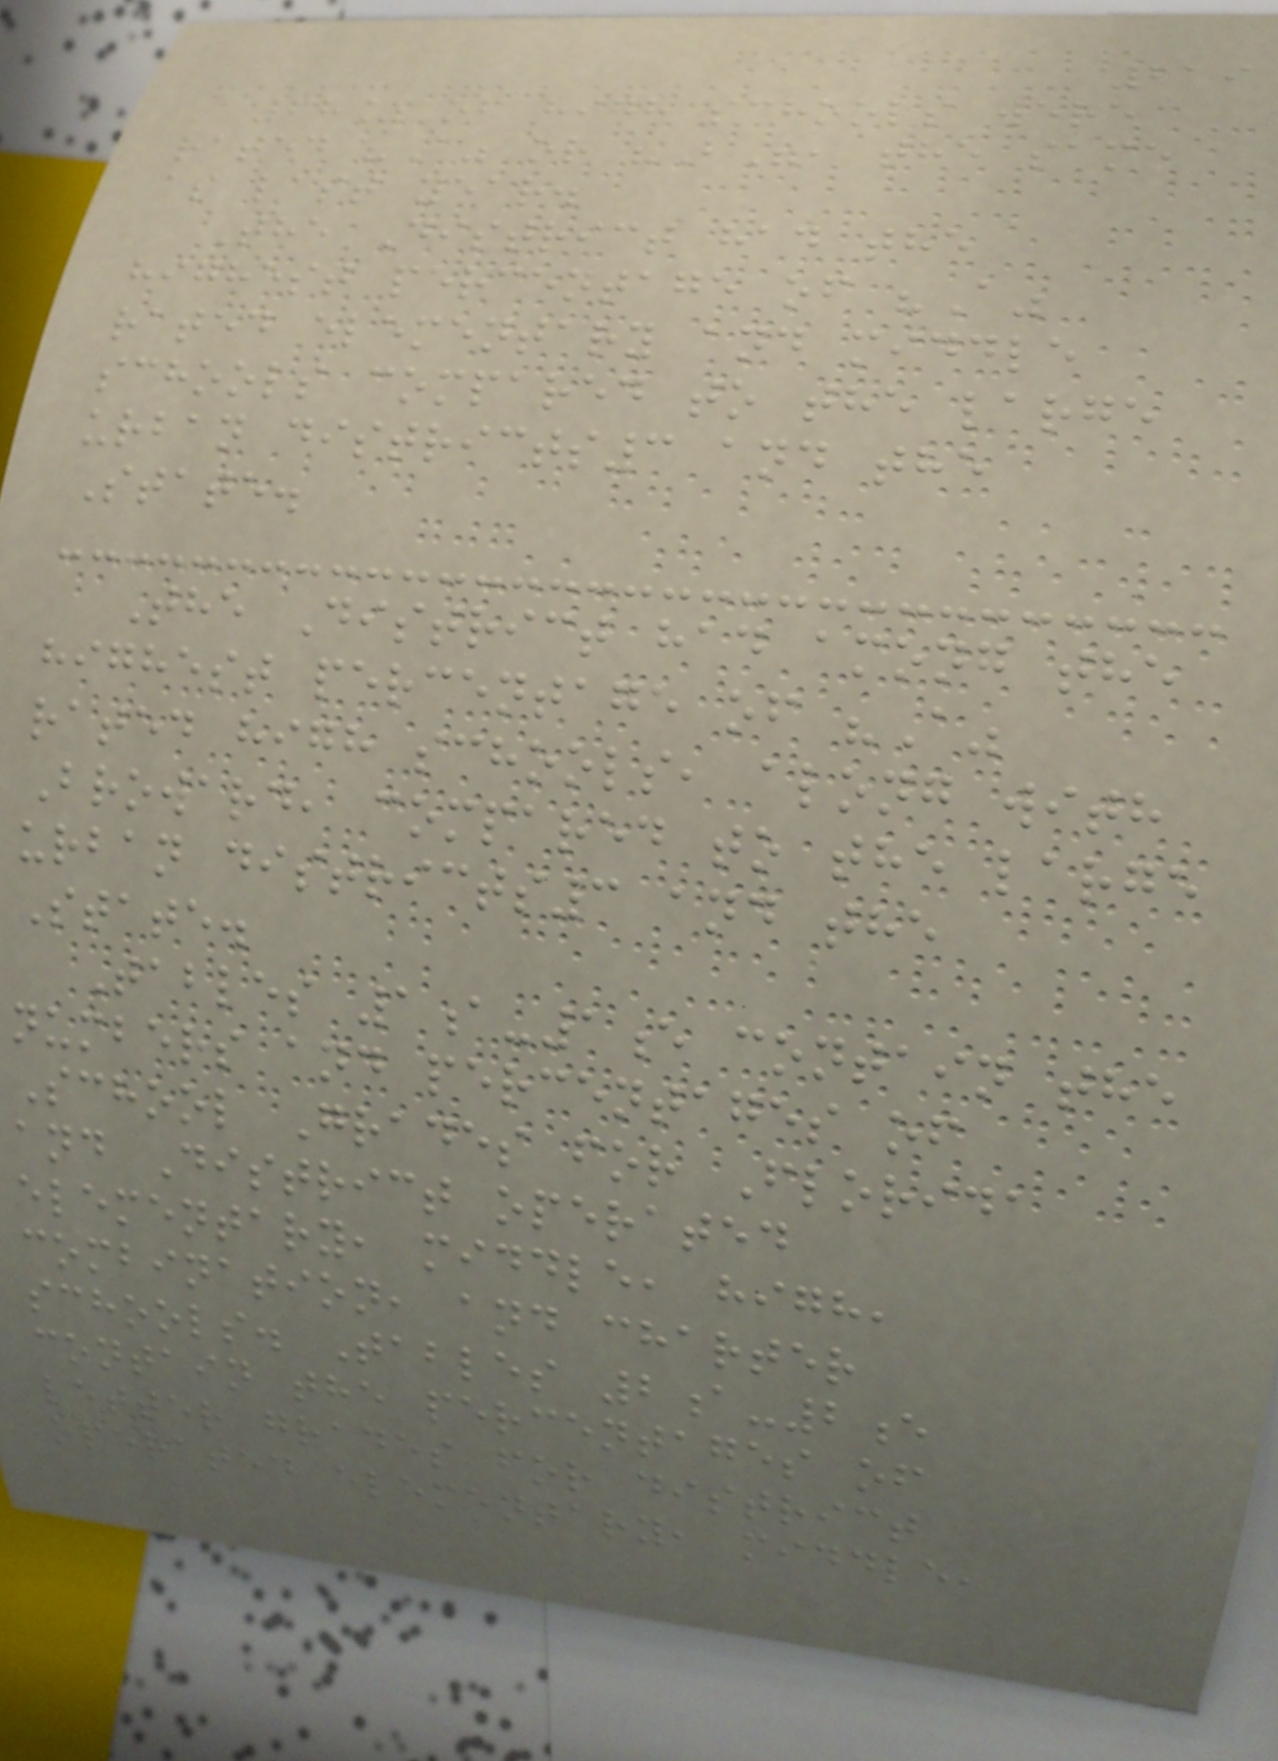219
68% of high schools were
rated "A" or "B", the same
as last year.
The District had the
highest percentage of "A"
rated elementary and middle
schools compared to the large
urban districts3 and the
State.
The District had among the
highest percentage of "A"
rated high schools, along with
Broward, compared to the large
urban districts3 and the
State.
Tables 1a-1e contain the
numbers and percentages of
School Grades for Florida
and District operated
elementary, middle, high,
combination, and charter
schools. Tables 2a-2e
contain the percentages of
letter grades for district
operated elementary, middle,
